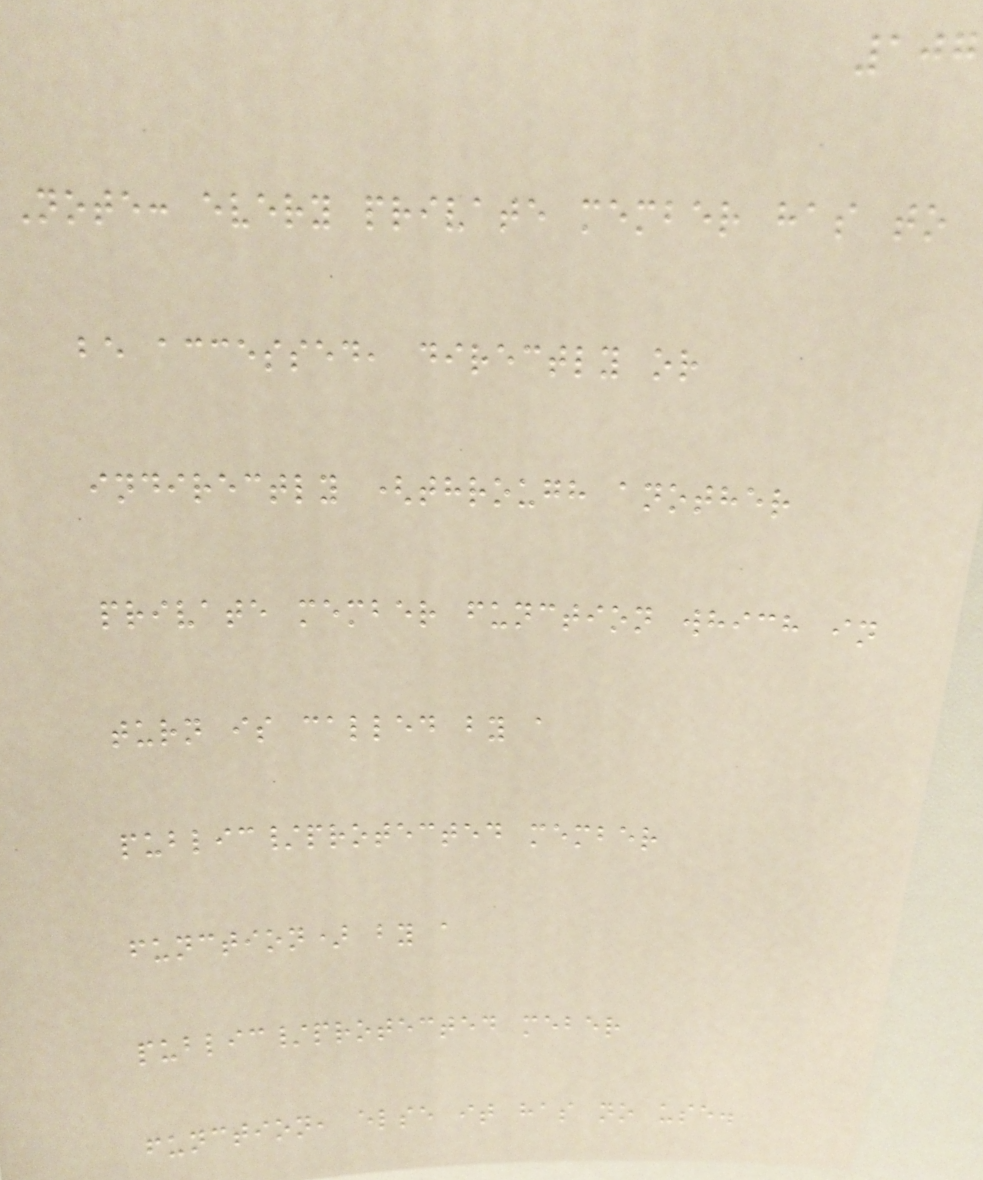107
Note: every private member has to
be accessed, directly or
indirectly (through another
private member function which in
turn is called by a
public/protected member
function) by a
public/protected meber
function, else it has no use.
